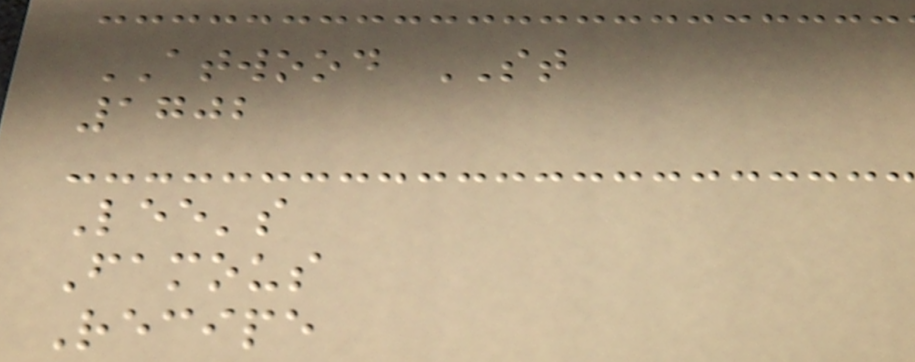ATWOOD ST
1702
Lee's
Famous
Recipe
